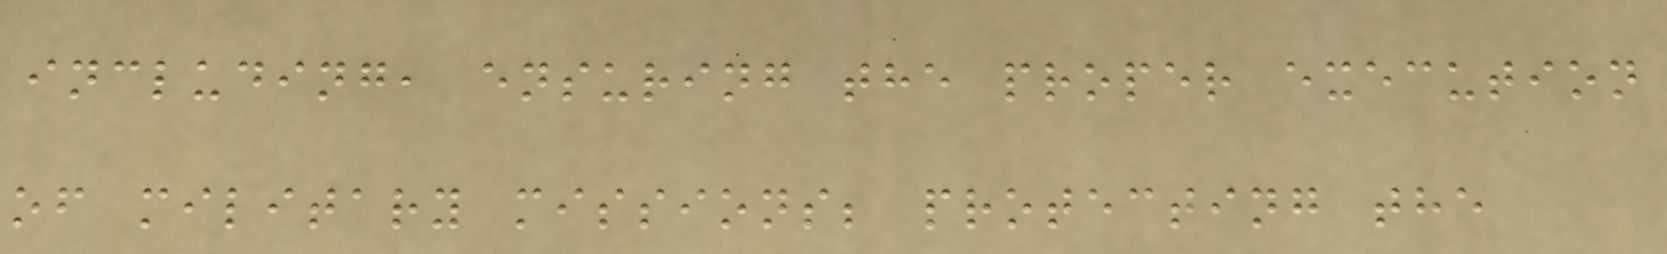including, ensuring the proper execution
of military missions; protecting the
